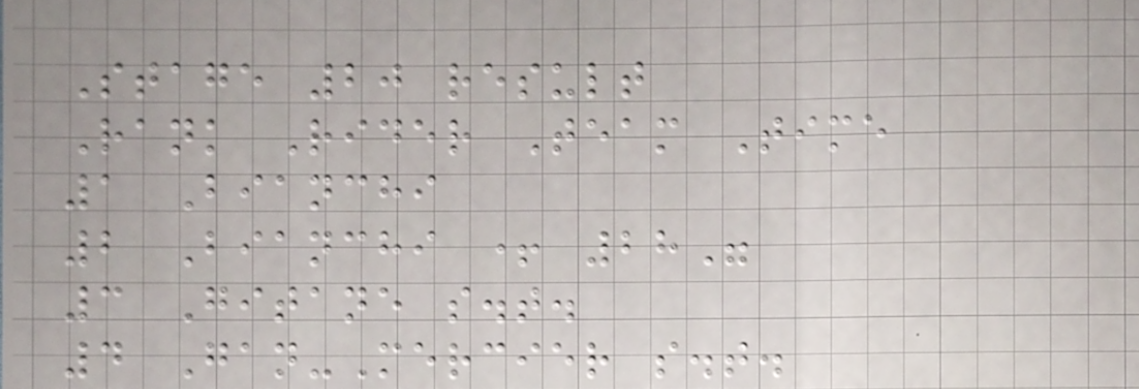Stage 20 result
Rank Rider Team Time
1 Bianchi
2 Bianchi + 28"
3 Gitane s.t.
4 Gan-Mercier s.t.
